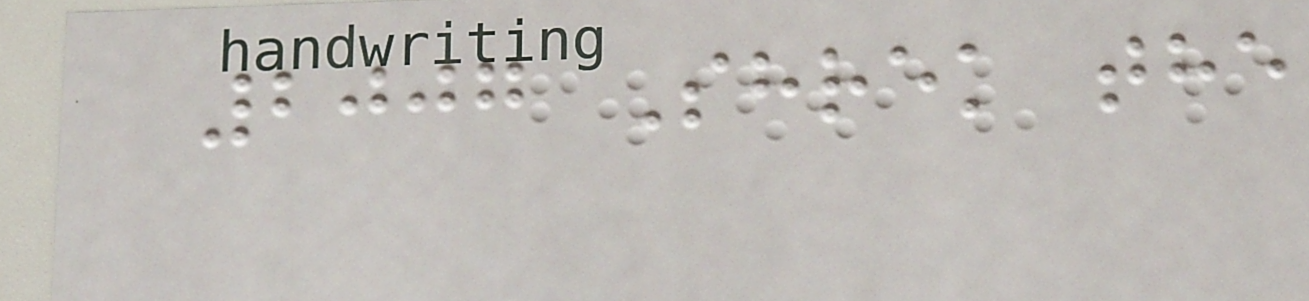2007 Shrek the
